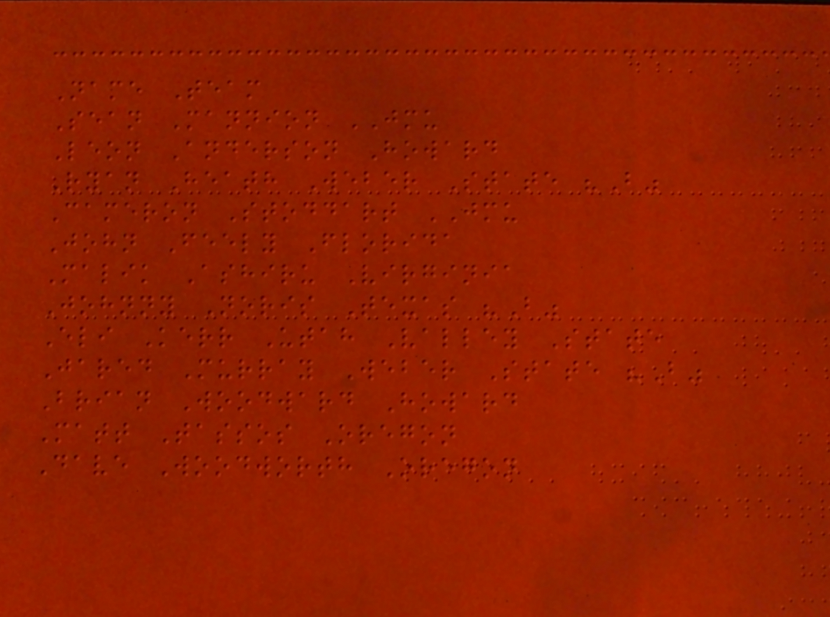Name Team
Sean Mannion JMU
Leon Anderson Howard
Ryan Heath Weber State "B"
Cameron Stoddart JMU
John Feely Florida
Malik Ashiru Virginia
Johnny Noris Texas "B"
Eli Kerr Utah Valley State
Jared Murray Weber State "B"
Brian Woodward Howard
Matt Tassos Oregon
Dave Woodworth Oregon
